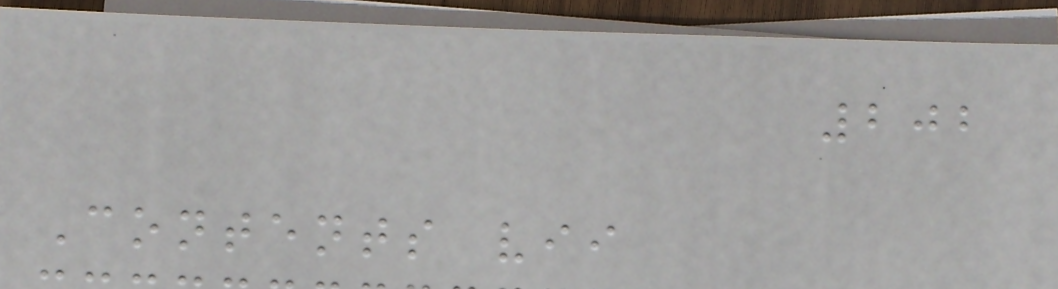202
Contents vii
